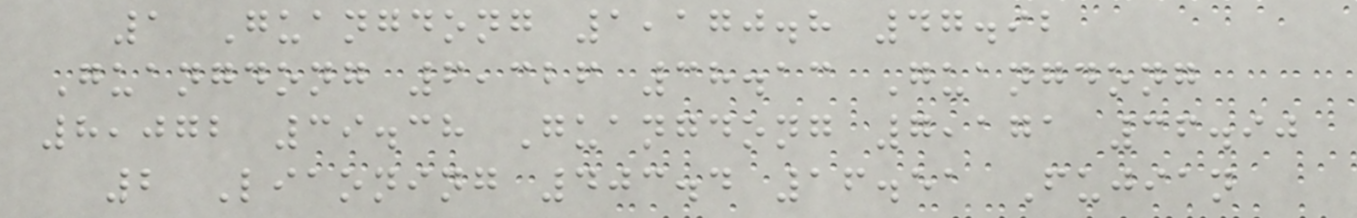1 Guangdong 1,170.8 47.92
Guangdong 6,326 38.13 Guangdong
8,072 39.38 Guangdong 7,171 36.90
2 Liaoning 403.4 16.51 Fujian
